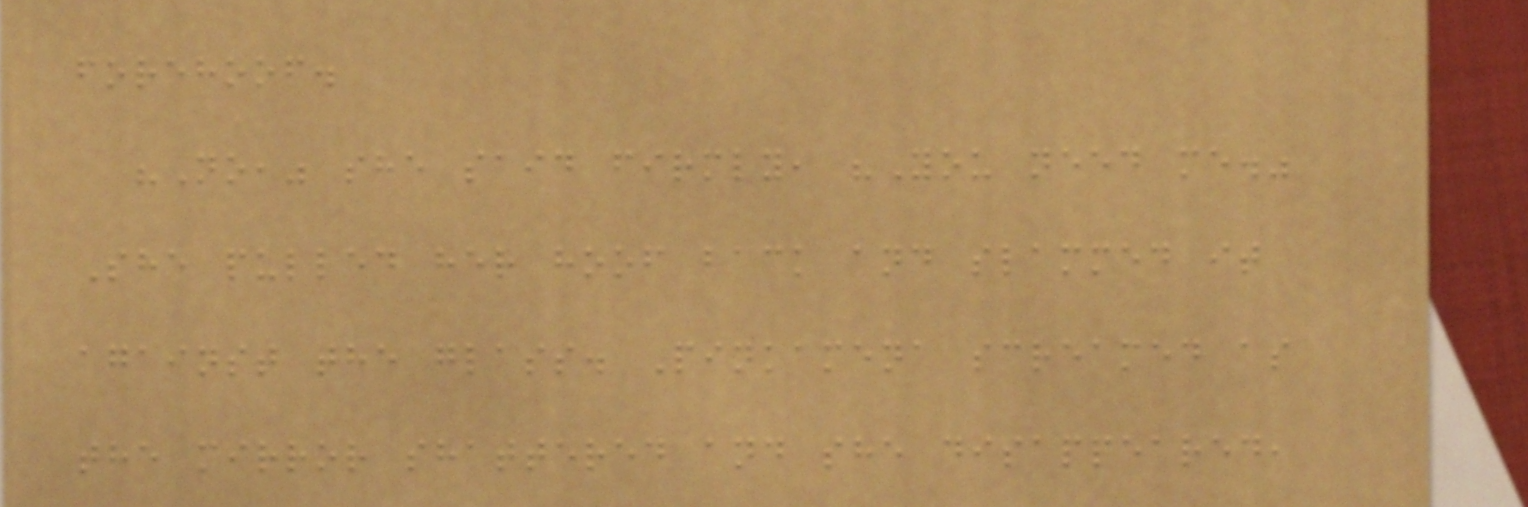forehoof.
"No," she said firmly, "You need me."
She pulled her hoof back and slammed it
against the glass. Pinkamena screamed as
the mirror shattered and she disappeared,
